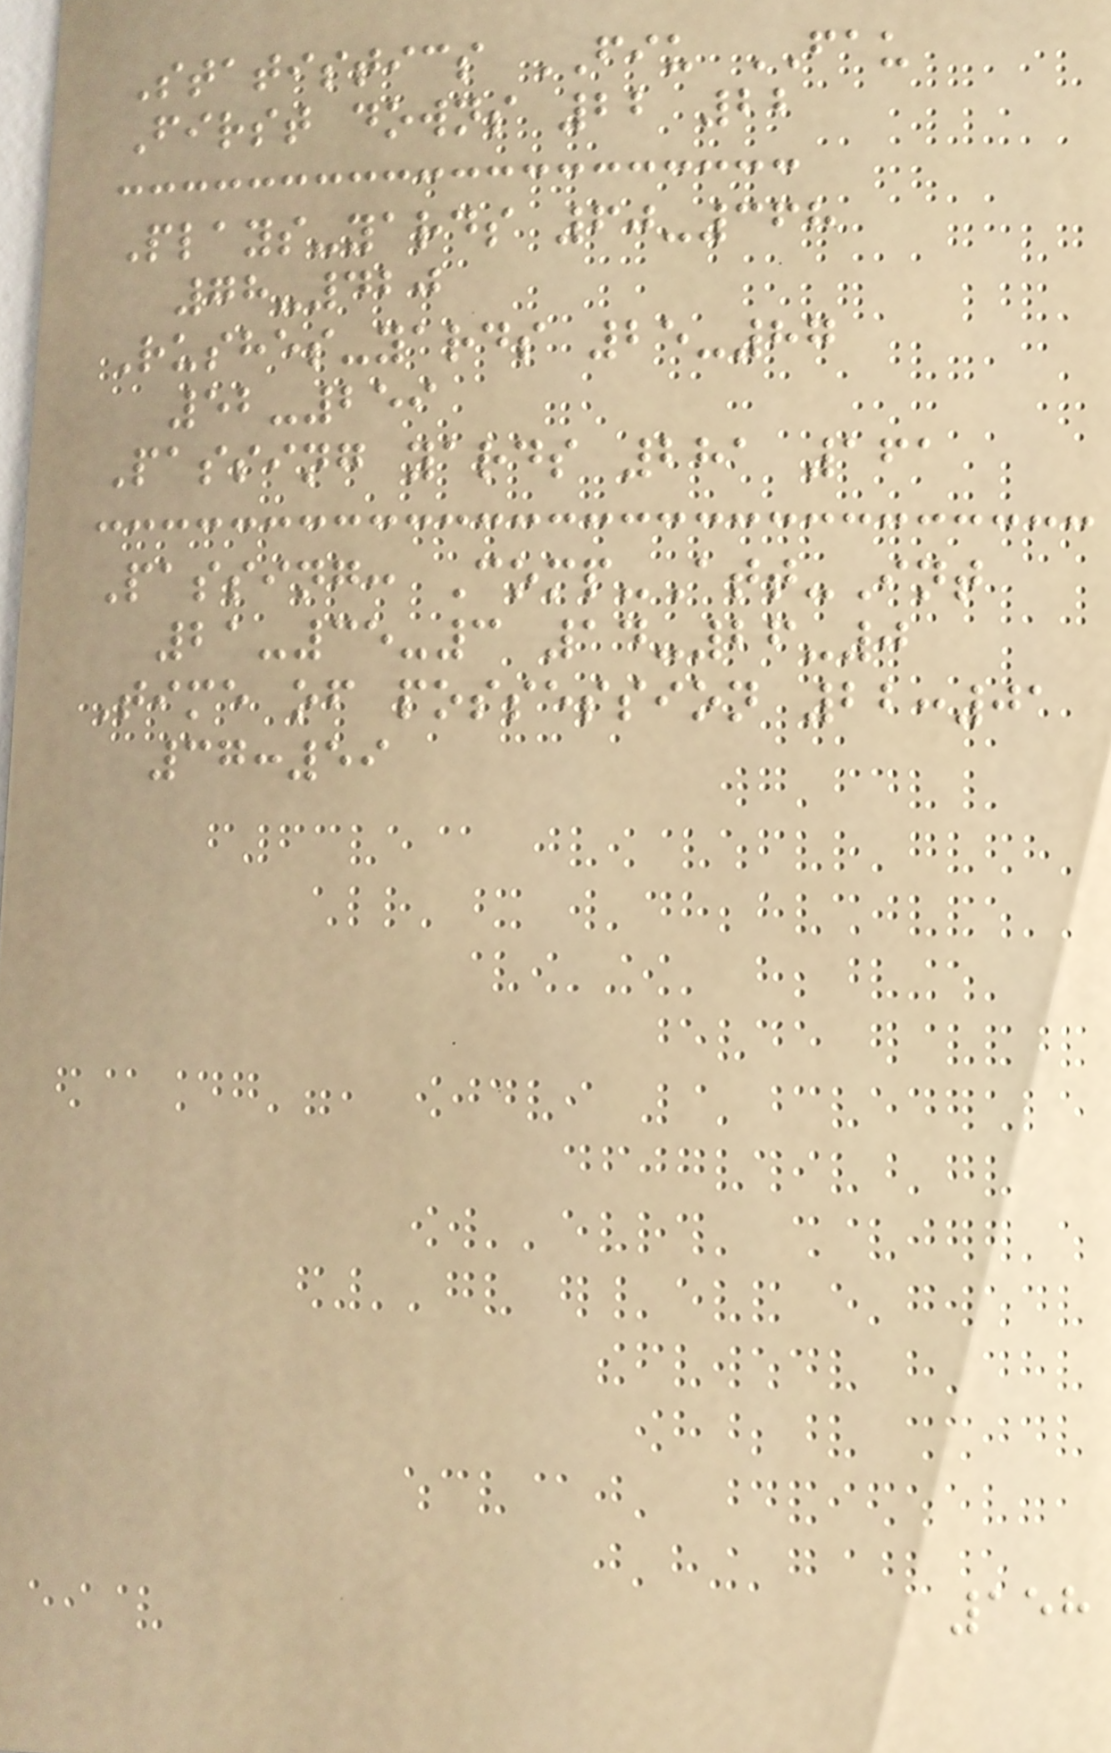Statistics FIU FAU
First downs 22 22
Plays-yards 60-368
78-420
Rushes-yards 25-87
52-259
Passing yards 281 161
Passing: Comp-Att-Int
21-35-3 14-26-0
Time of possession 22:01
37:59
158
